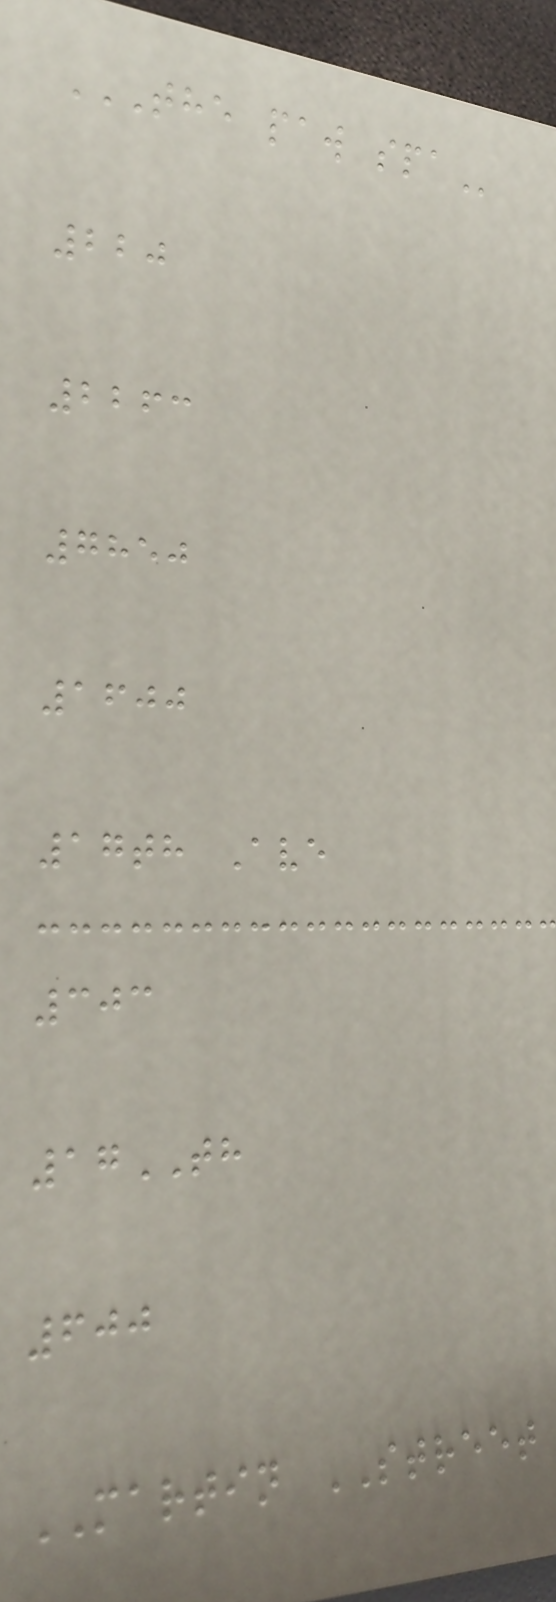THE PAW SPA
220
2263
7850
1600
17th Ave
303
17TH
600
MARTIN STREET
